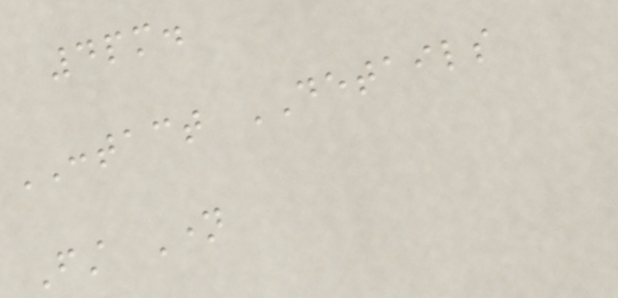4pm.
CONTACT DETAILS
First Name
